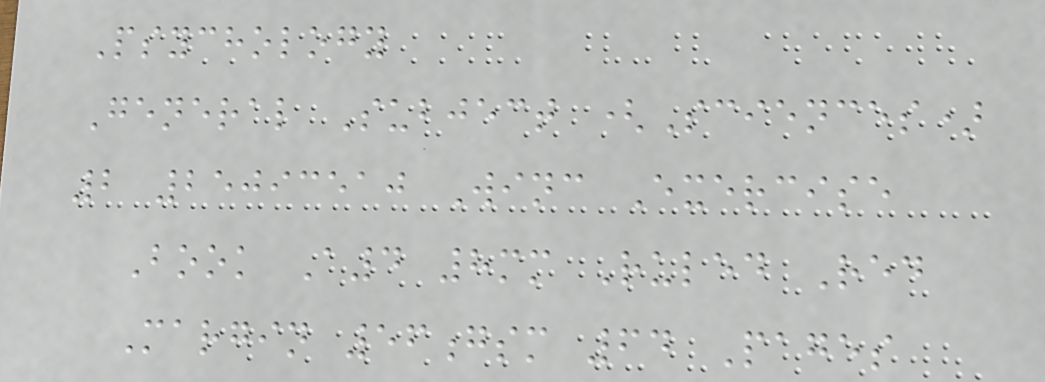Psychology
General Subject (Sciences)
2 25093510 Winc Exercise
Book A4 8mm Ruled Red
Margin 56gsm 64 Pages
